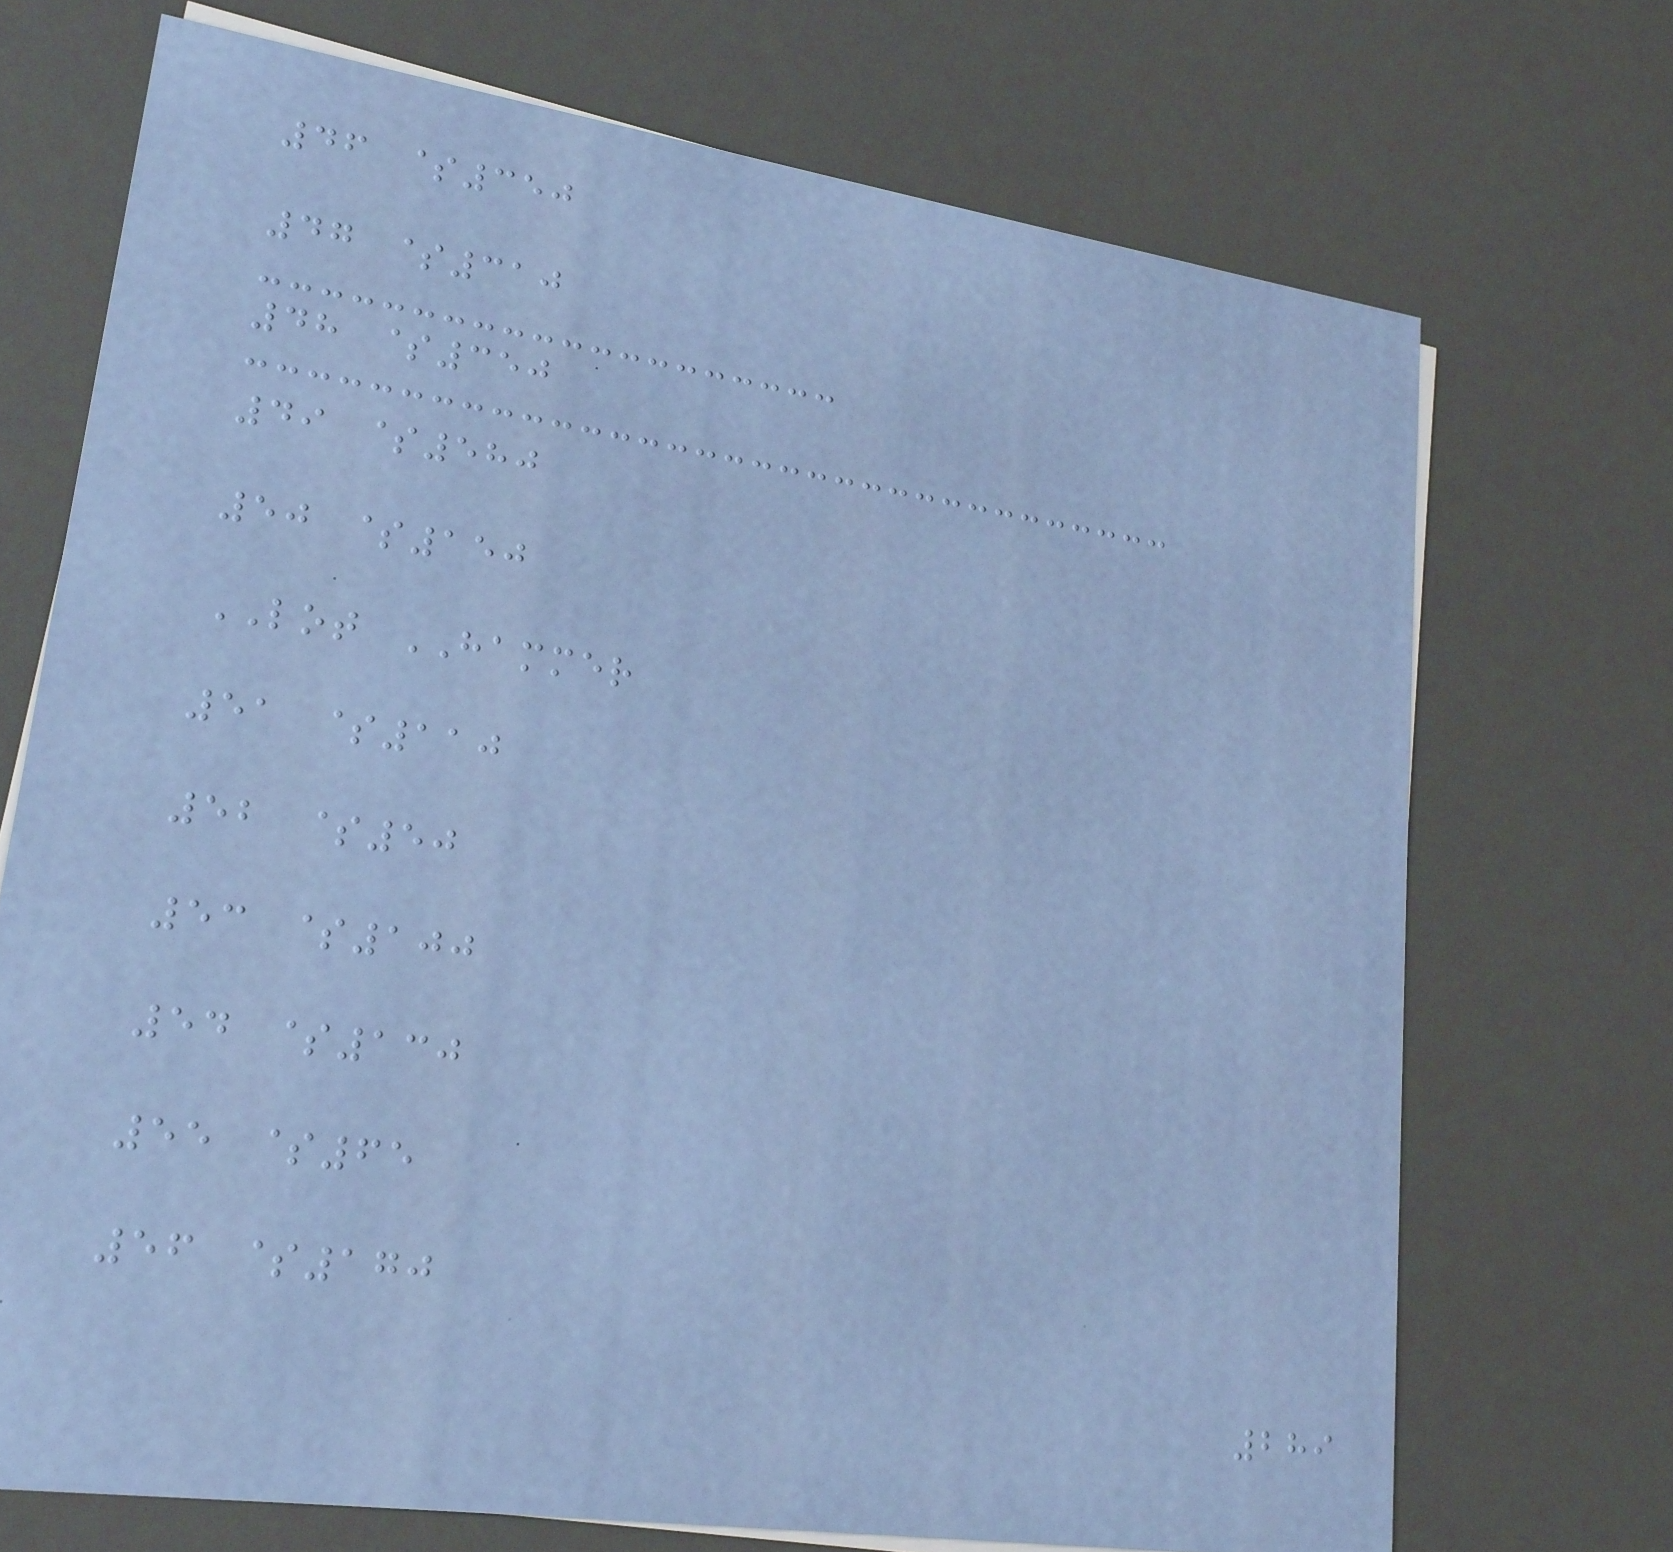46 $350
47 $310
48 $350
49 $580
50 $150
LOT HAMMER
51 $110
52 $50
53 $100
54 $130
55 $65
56 $170
289
